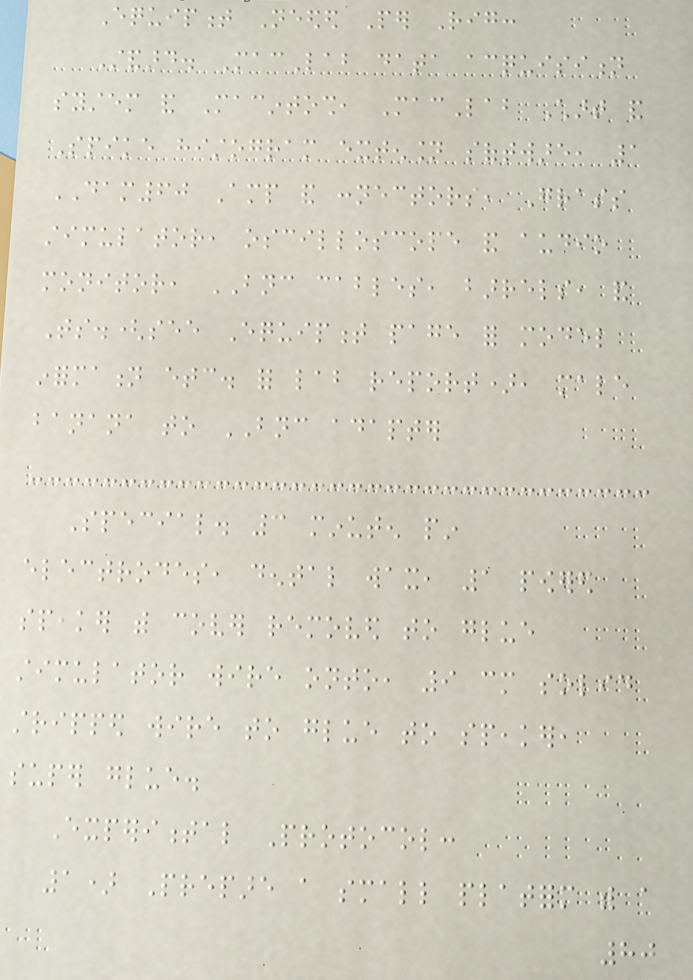Equipment Needed Per Rig:
Standard. MacLab data acquisition
system and Macintosh, MacLab Chart and
Spike histogram extension software, 1
DAM60 Amp and connectors, Grass
stimulator, oscilloscope and audio
monitor, BNC cables, barrels, and
Ts.(see Equipment page for model
information etc. for lab report), male
banana to BNC adapter
Special. 3 minuten pin
electrodes, dental wax, 1 powered
speaker with cover removed to glue
stimulator wire onto, 9 cm solid
stripped wire to glue to speaker,
super glue.
Experimental Protocol:
1) Prepare a small platform with a
80
